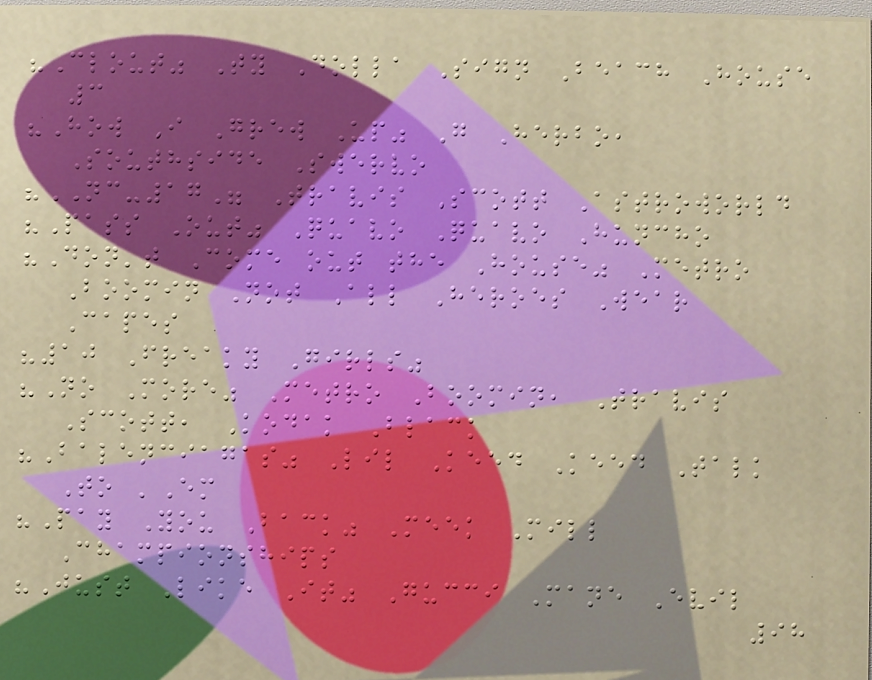"Clout" Ty Dolla Sign Beach House
3
"How I Grew Up" G Herbo,
Southside Swervo
"NC-17" Travis Scott Astroworld
"Pass Out" Quavo Quavo Huncho
"Don't Come out the House" Metro
Boomin Not All Heroes Wear
Capes
"10 Freaky Girls"
"No More" Metro Boomin, Travis
Scott, Kodak Black
"Balenciagas" Lil Keed Keed Talk
To 'Em
"Pay You Back" Meek Mill
Championships
"Just Like It" Gucci Mane Evil
98
